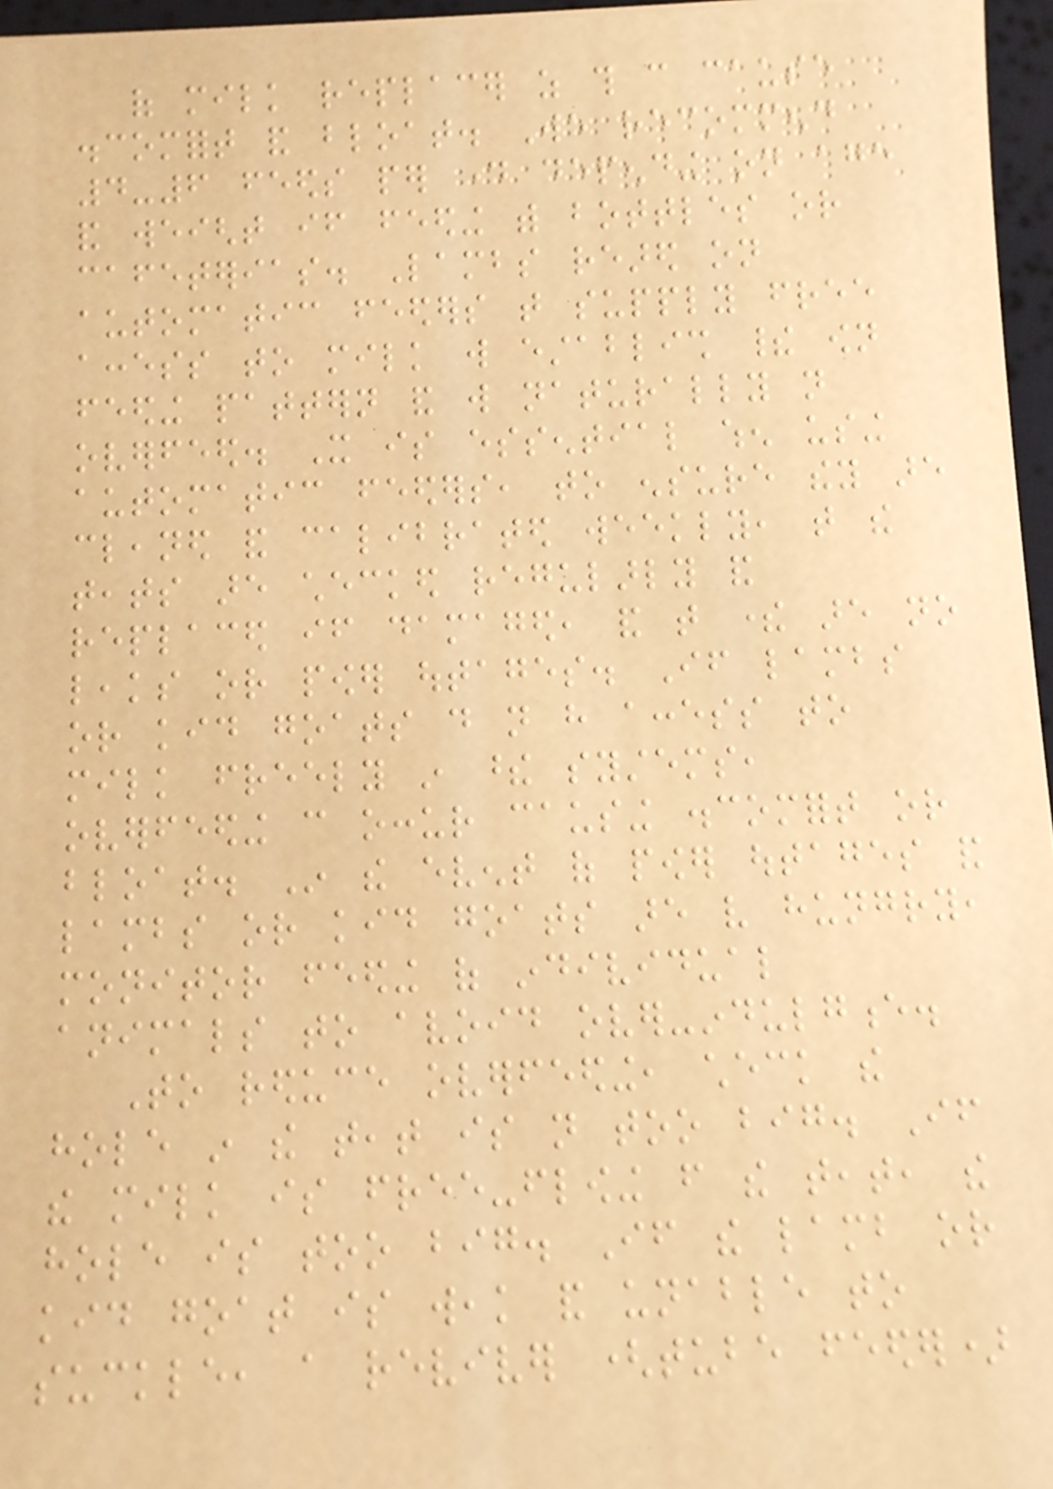of milk replacer as this can cause
discomfort and bloat. We recommend
4-6 feeds per day depending on age
and weight if feeding with bottles or
cafeterias. Lambs reared on
automatic feeders that supply free
access to milk will establish their own
feeding pattern and will naturally not
overfeed. It is essential when using
automatic feeders, to ensure they are
cleaned and calibrated weekly, that the
teats are checked regularly and
replaced if damaged, and that there are no
leaks or power outages. If lambs
or kid goats do not have access to
milk freely in these systems,
overfeeding can occur causing discomfort or
bloat. In the event of power outages and
lambs or kid goats are very hungry,
monitor feeding of individual
animals to avoid over-indulgence.
To reduce overfeeding, check the
hole in the teat is not too big. If
the milk is free-flowing from the teat, the
hole is too big. If the lamb or
kid goat is weak and unable to
suckle, a reviver (tube feeder)
